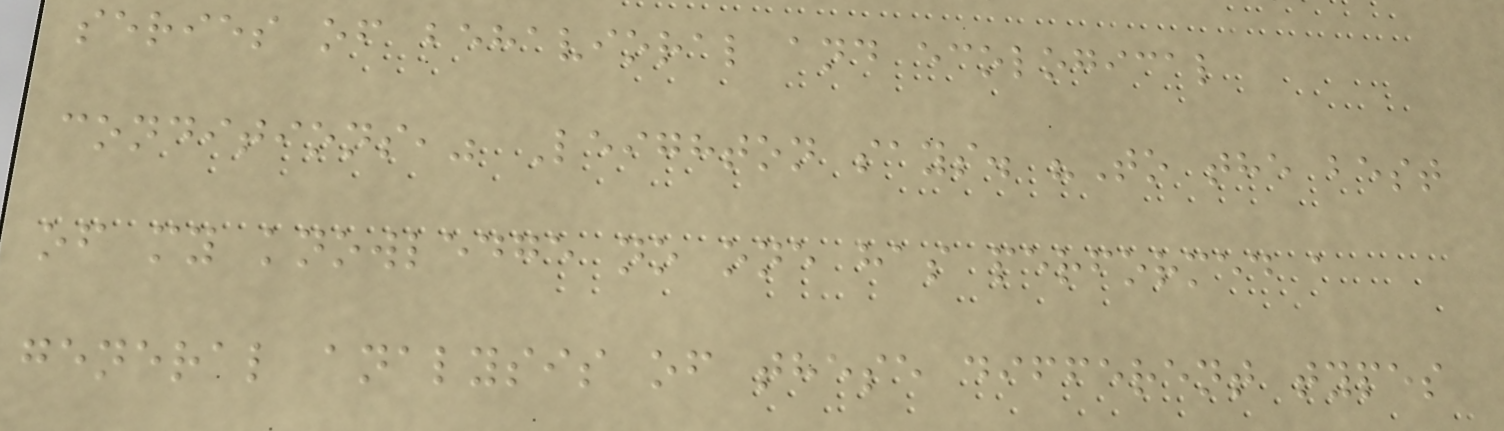series of behavioral and ecological
conditions," Leighton says. "To the best
of my knowledge no one has performed a
general analysis of these different types
